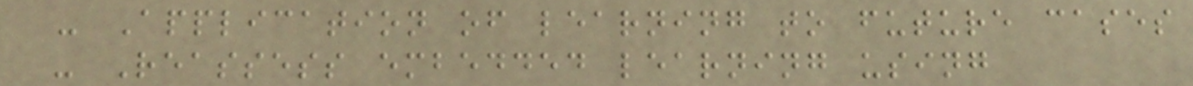- Application of learning to future cases
- Reassess embedded learning using
